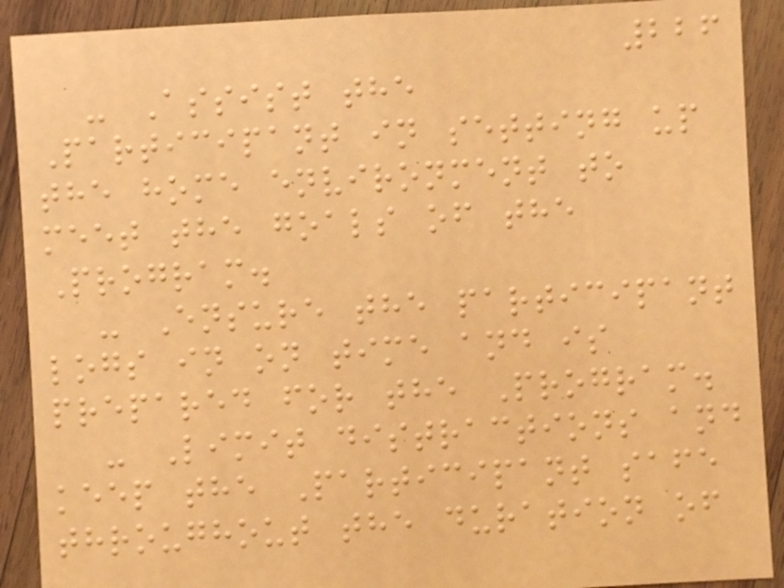226
- Assist the
Participant in setting up
the home environment to
meet the goals of the
Program.
- Ensure the participant
logs in on time and is
prepared for the Program.
- Limit distractions and
keep the Participant safe
throughout the duration of
